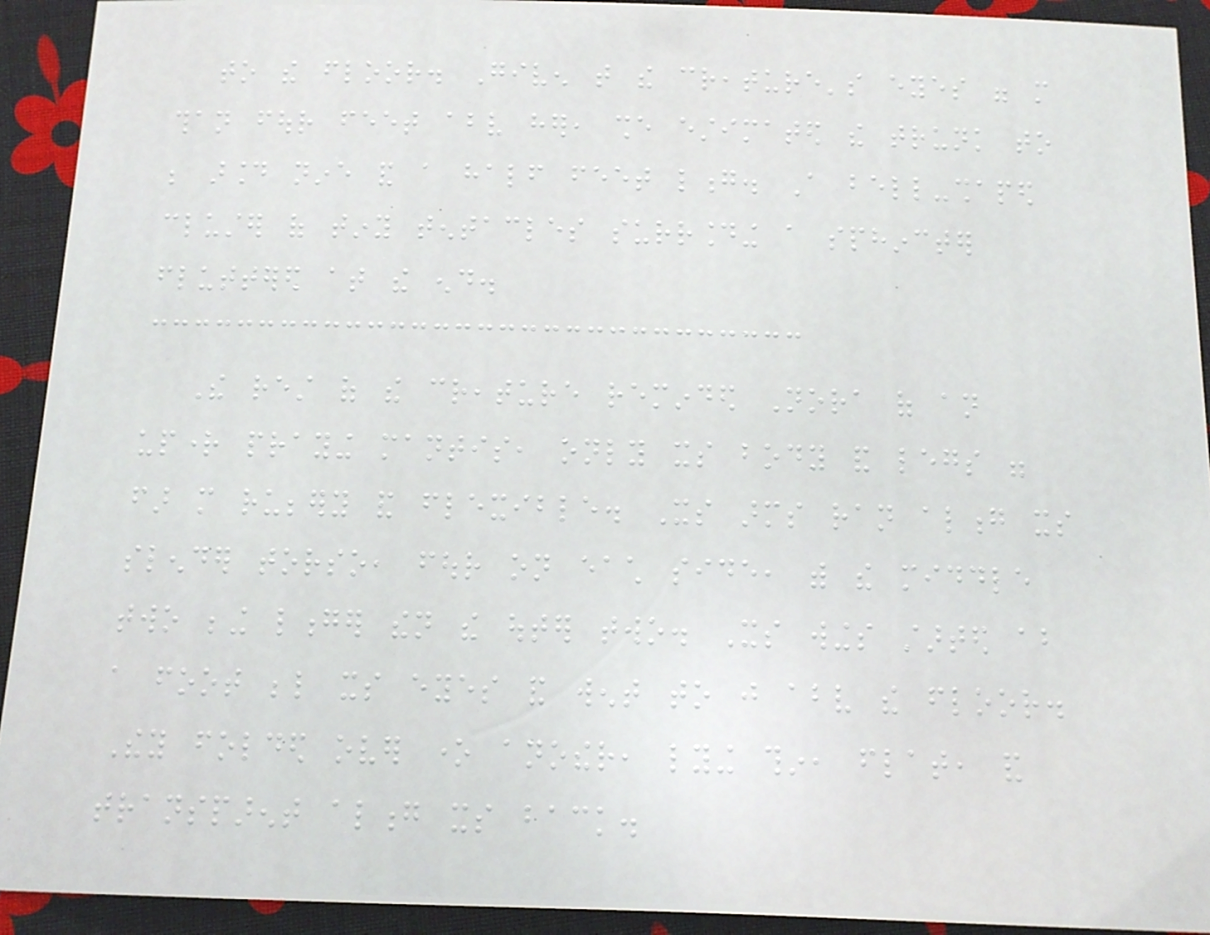to the floor. Given that the creature's eyes were more
than four feet above her, she estimated the trunk to
be around nine and a half feet long. A bell-shaped
cluster of tiny tentacles surrounding a sphincter
fluttered at the end.
The rest of the creature reminded Nora of an
upright praying mantis, only its body and legs were
far more rubbery and flexible. Its arms ran along its
slender torso, four on each side, with the middle
two being longer then the outer two. Its wings started about
a foot below its eyes and went to just above the floor.
They folded over one another, lying thin, flat, and
transparent along its back.
